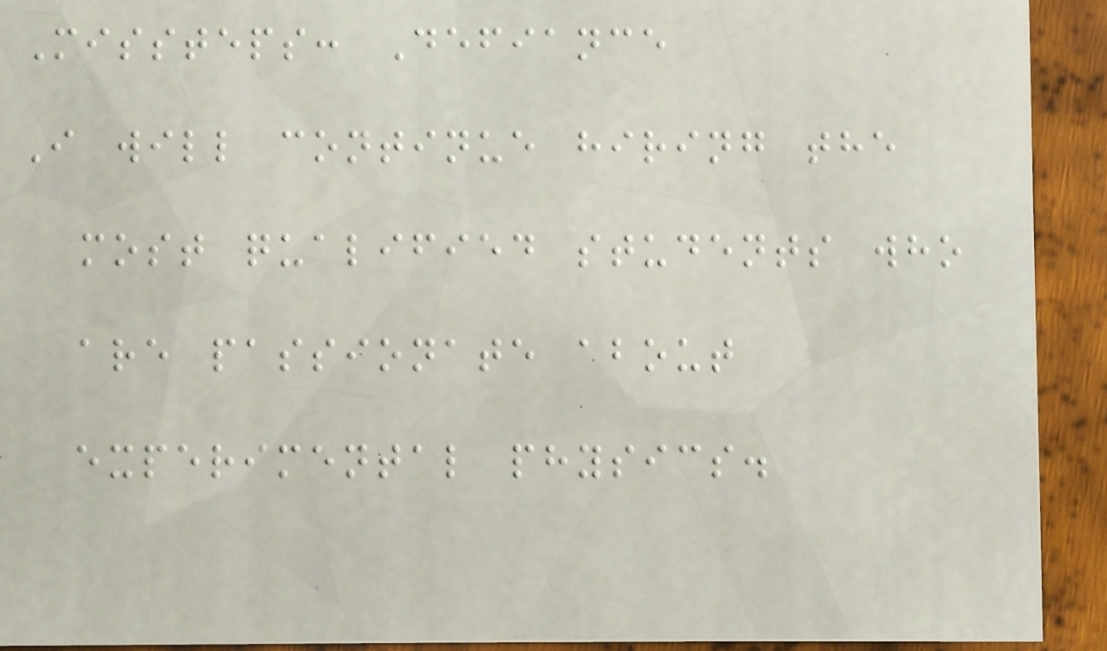Missteps: Defiance
I will continue hiring the
most qualified students who
are passionate about
experimental physics.
